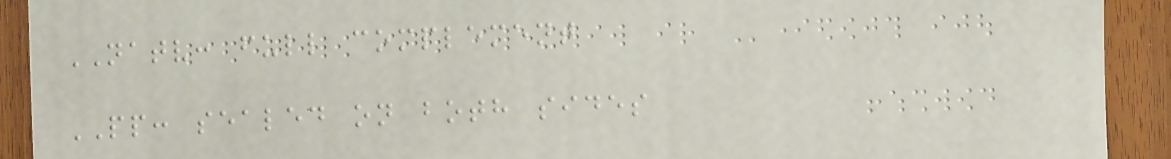NATV: full complement
PP: sealed on both sides
